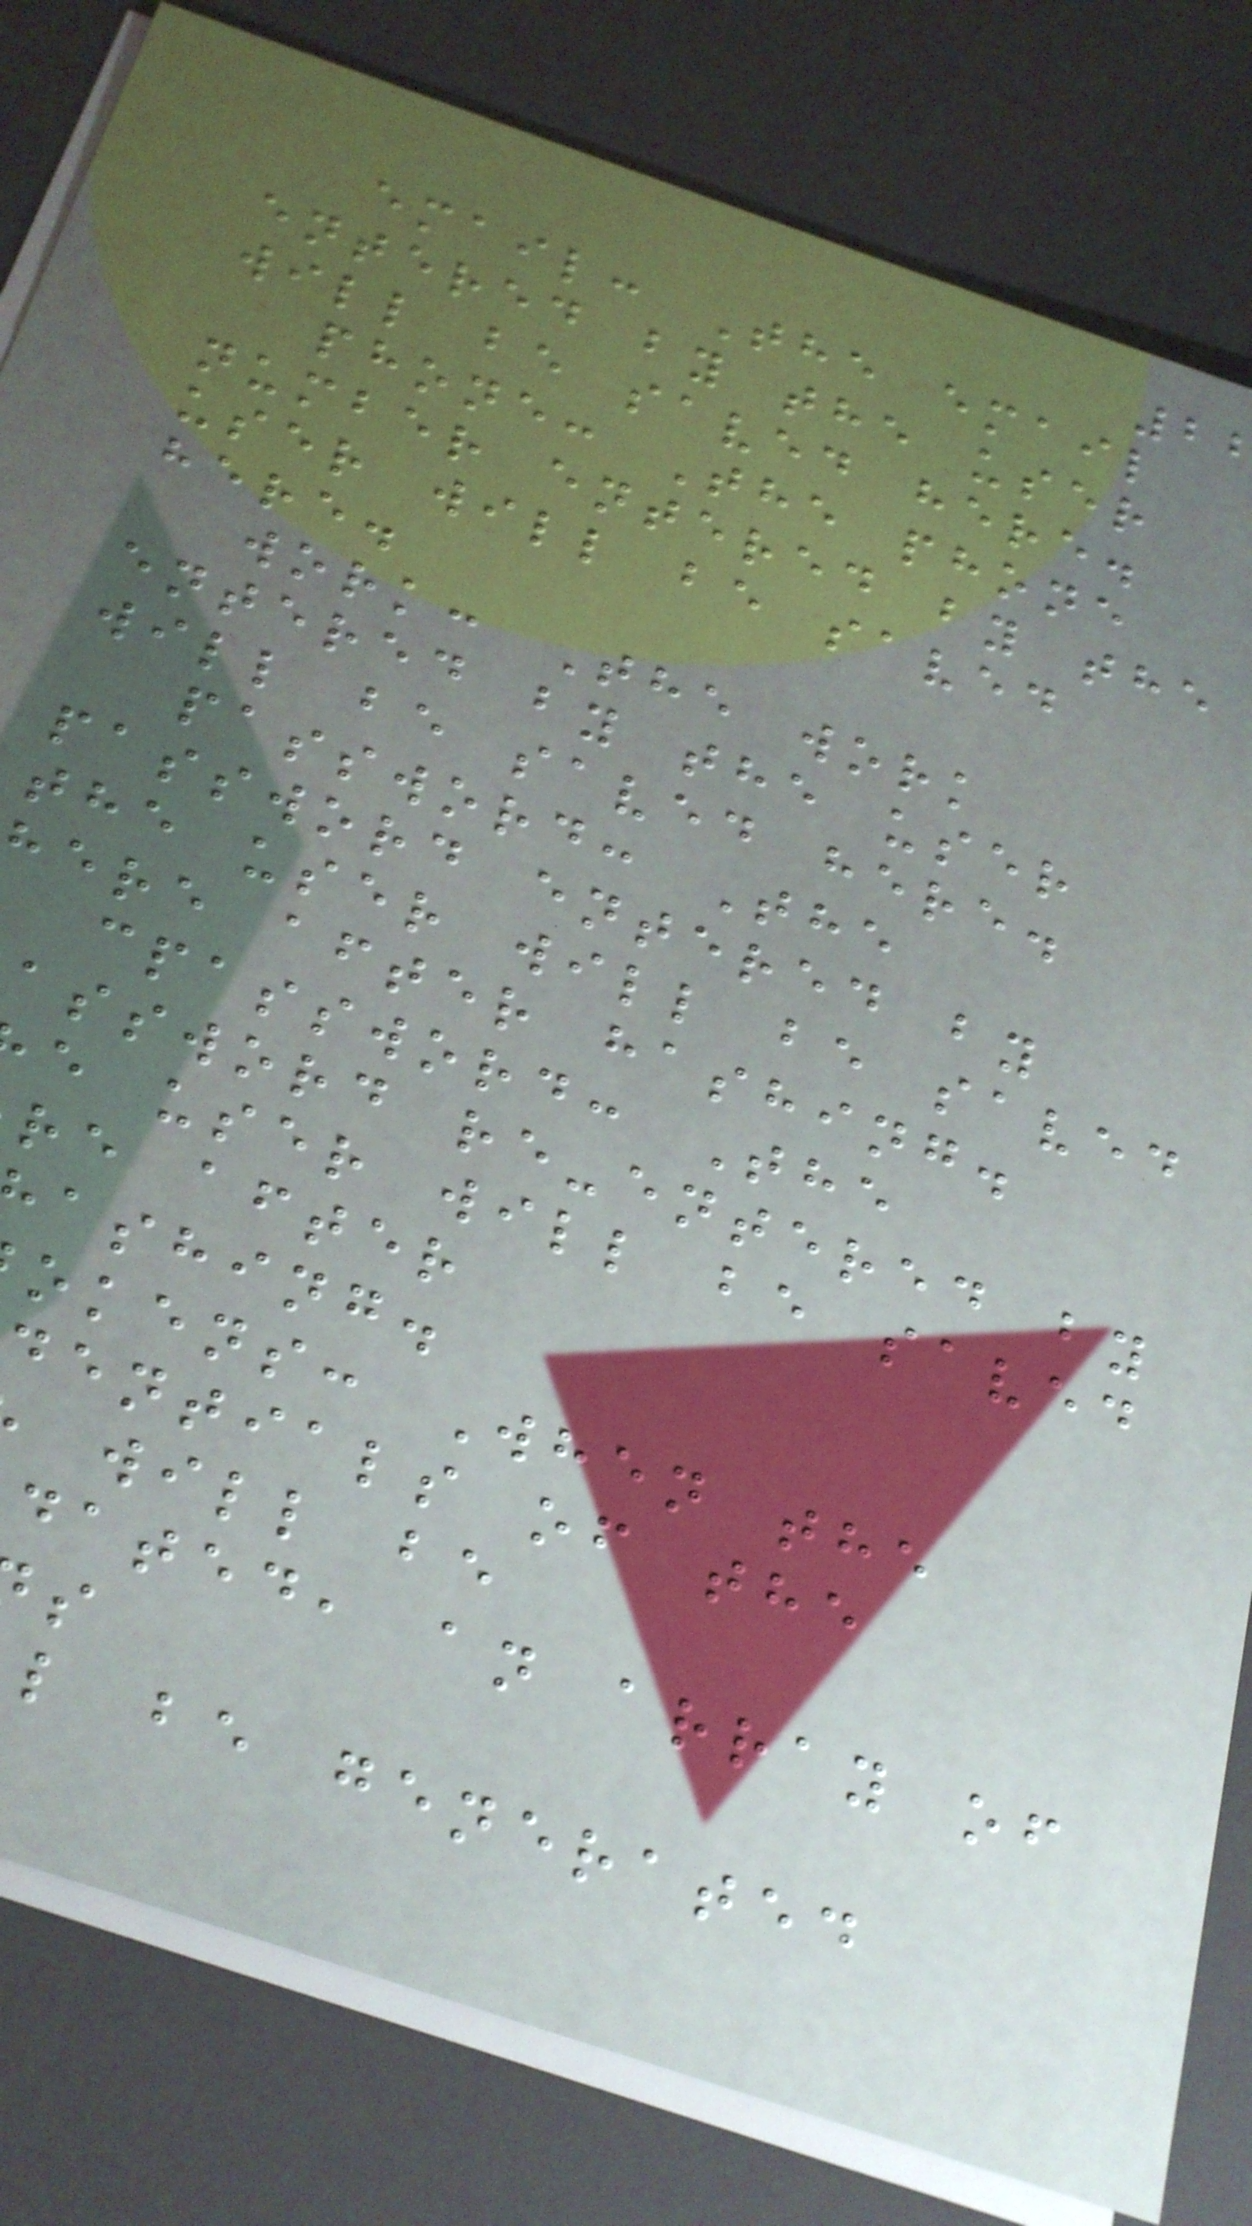email: The email
entered by the user
will be saved here.
phone: The phone
number entered by the
user will be saved
here.
work: The work
entered by the user
will be saved here.
password: The
password entered by
the user will be saved
here after hashing.
cpassword: The
assword re-entered by
e user will be saved
re after
ashing.
okens: When the
dentials of the
will be
dated, an array of
l be generated
